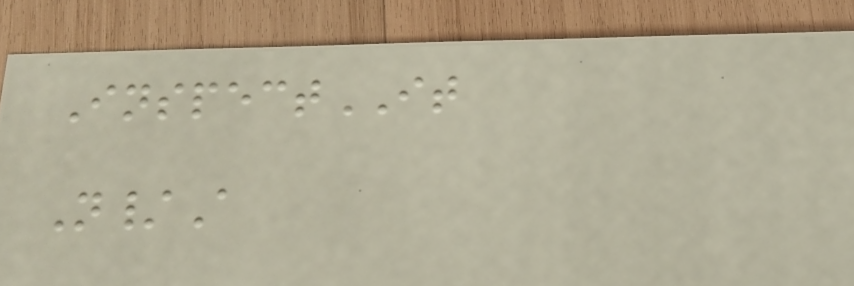InspectIT
N/A
